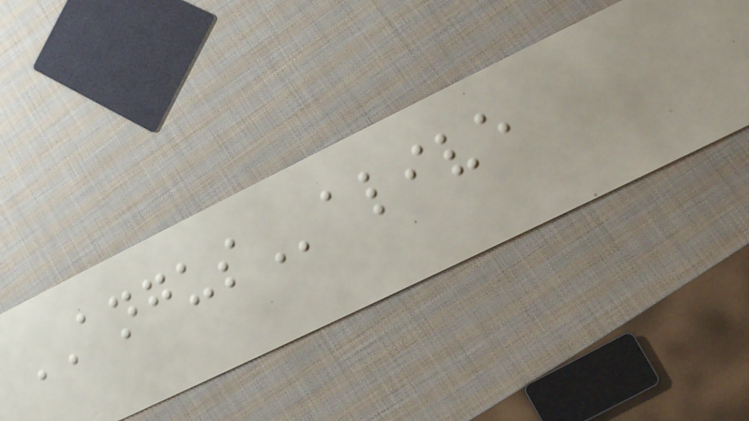ANGUSalive
